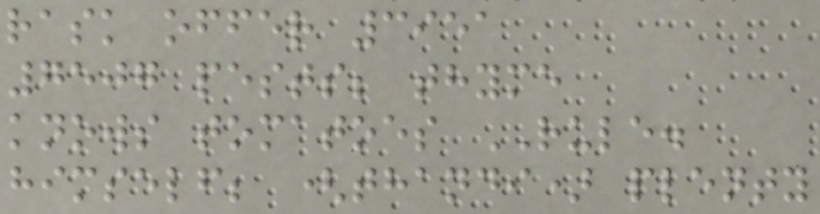rask offer 3951
7507 pests; thyme
knows tomatoes RULE.
himself; (thandi) plenty
